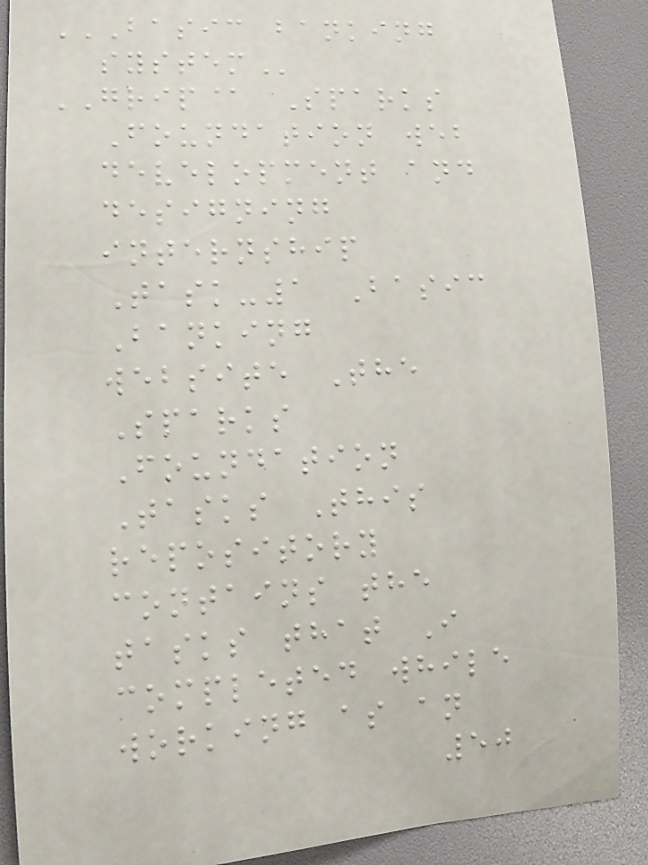BASIC BANKING
SYSTEM
GRIP@ Sparks
Foundation web
development and
designing
internship
Task-1 Basic
Banking
website The
Sparks
Foundation
Tasks This
repository
contains the
tasks that I
completed while
working as an
50
